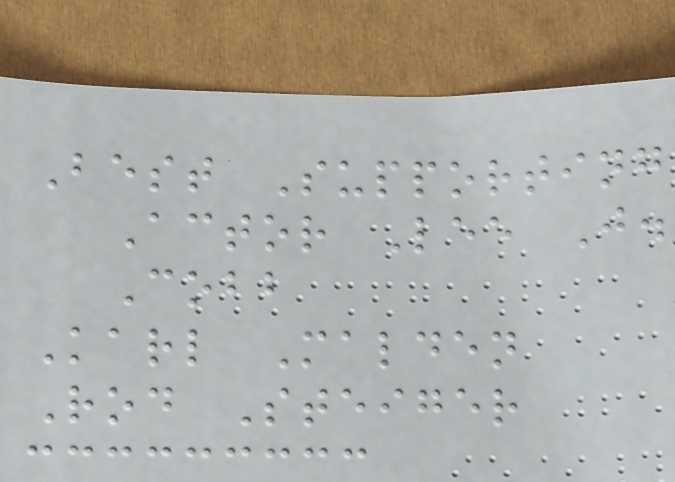Best Supporting
Actor Lee J.
Cobb
Karl Malden
Rod Steiger
